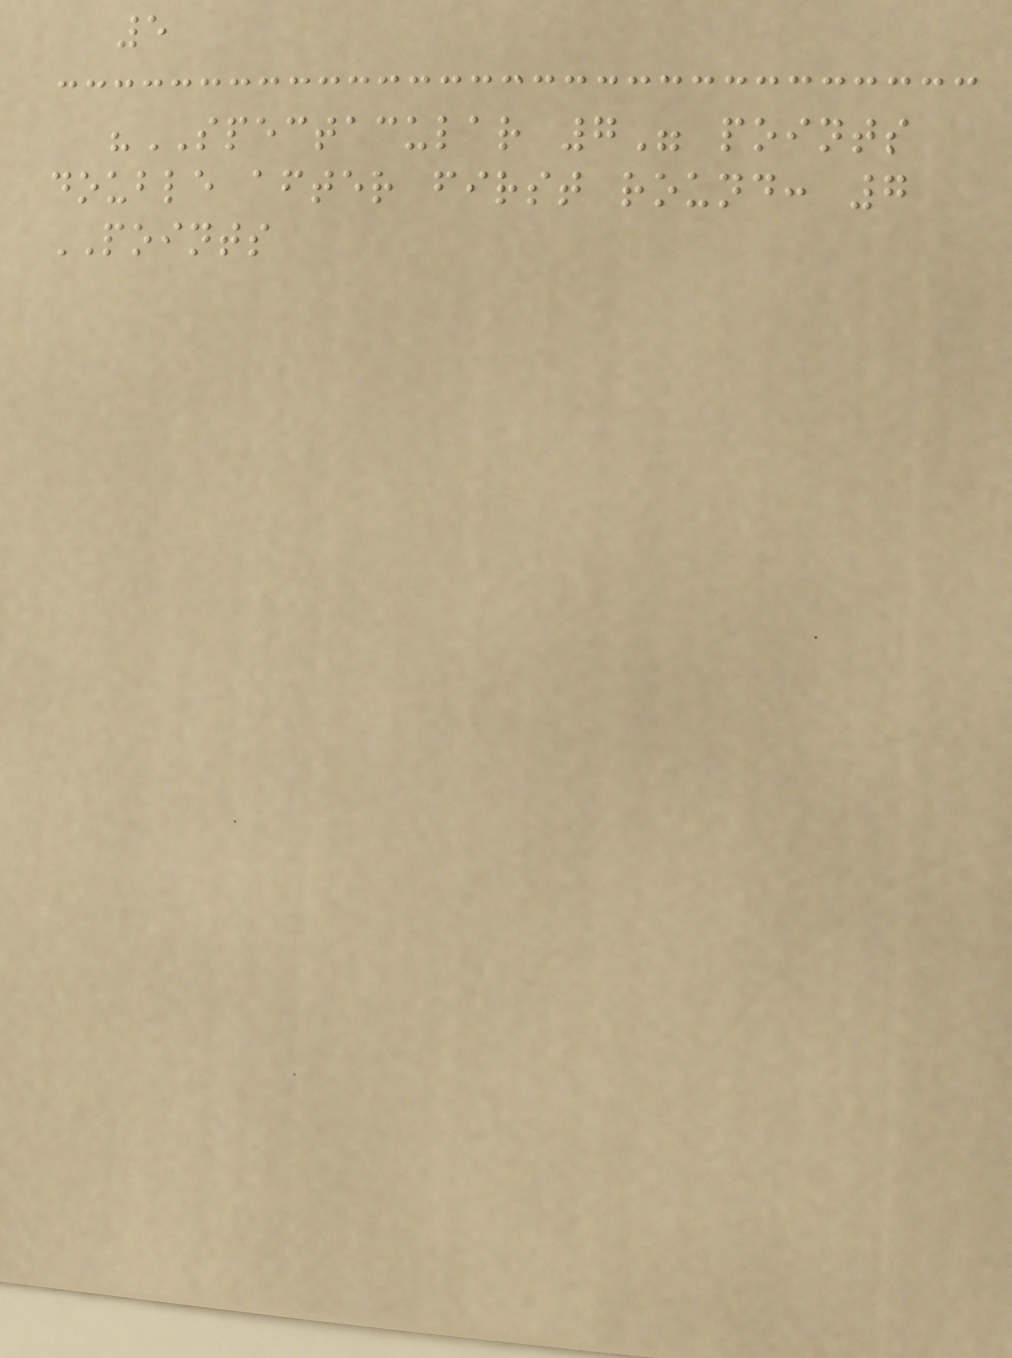5
"SPECTACULAR 7" points
double after first round: 7
POINTS
